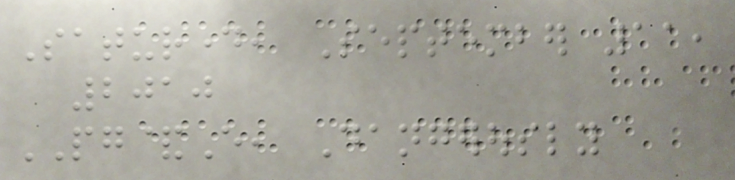Saturday, September 11,
2010
PG&E, Dangerously
